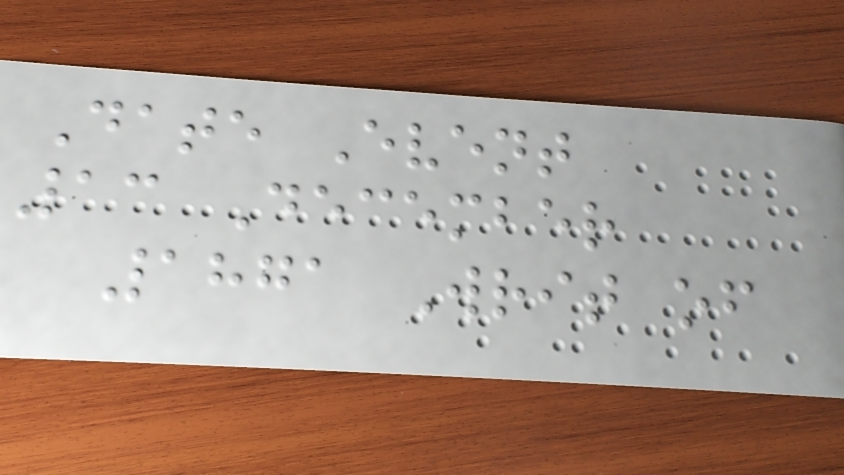Date Event
13 December
1871 Writ of
